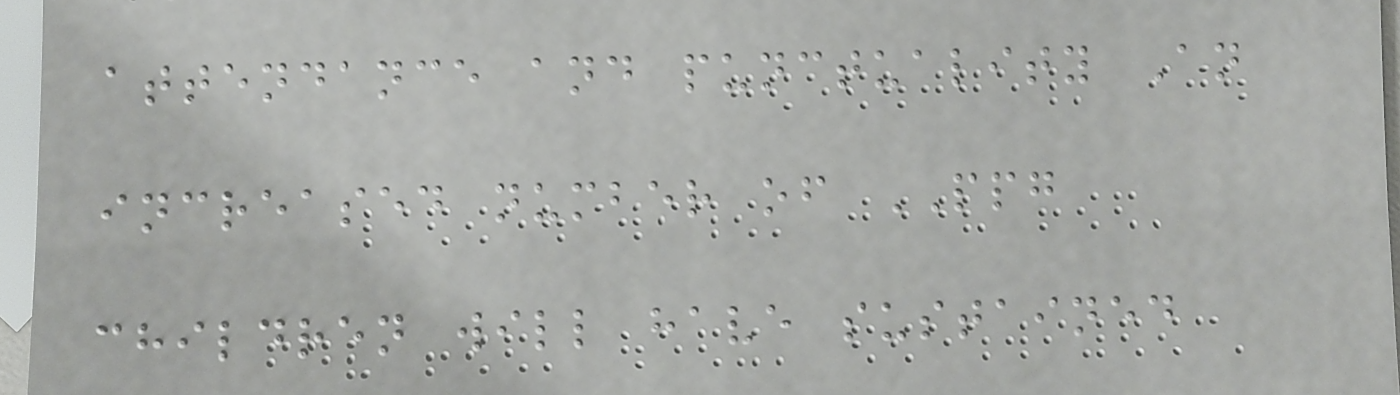attendance and punctuality An
increased number of PPG
children will have sustained
